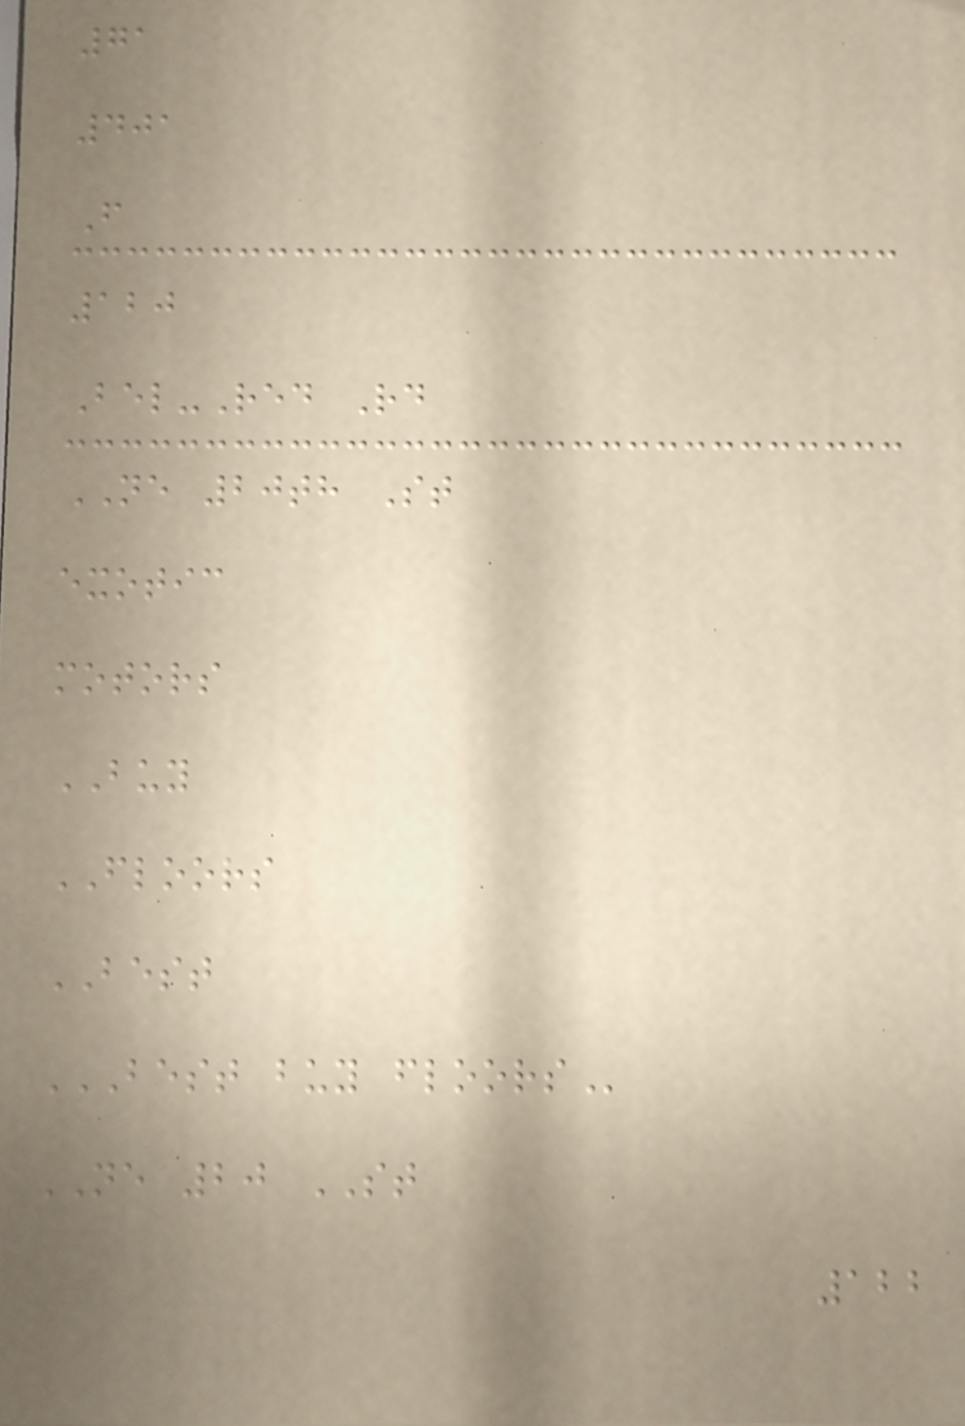71
401
F
120
Bel-Red Rd
NE 20th St
exotic
motors
BUY
FLOORS
BEST
BEST BUY FLOORS
NE 20 ST
122
